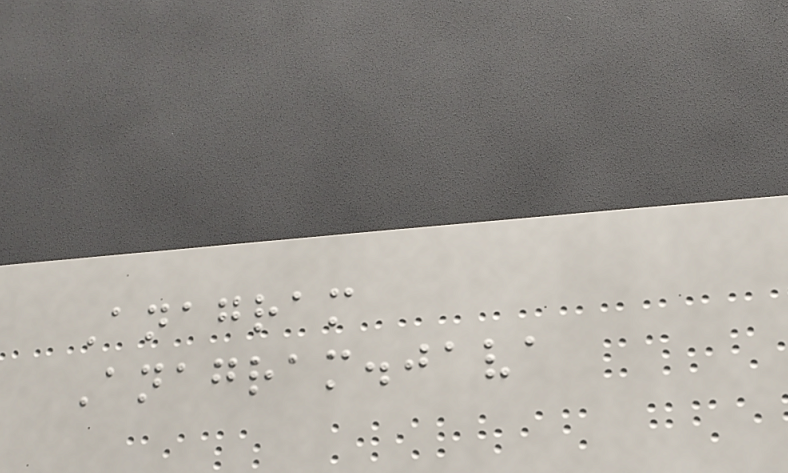Anagram
Anagram.java
